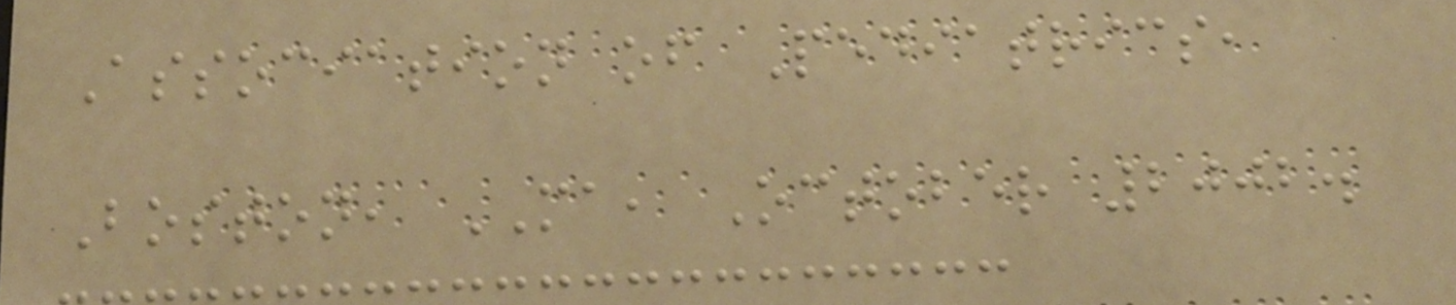Association of Pediatrics,
Boston, MA, October 2002.
